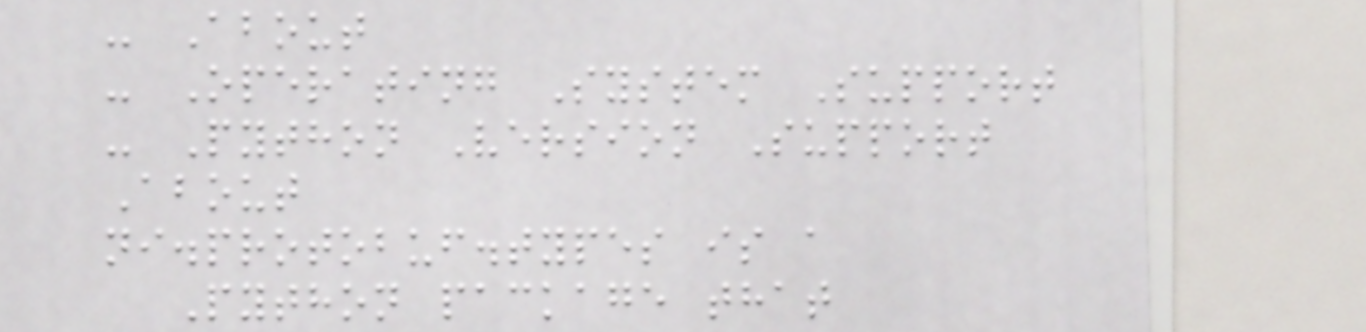- About
- Operating System Support
- Python Version Support
About
ni.protobuf.types is a
Python package that
